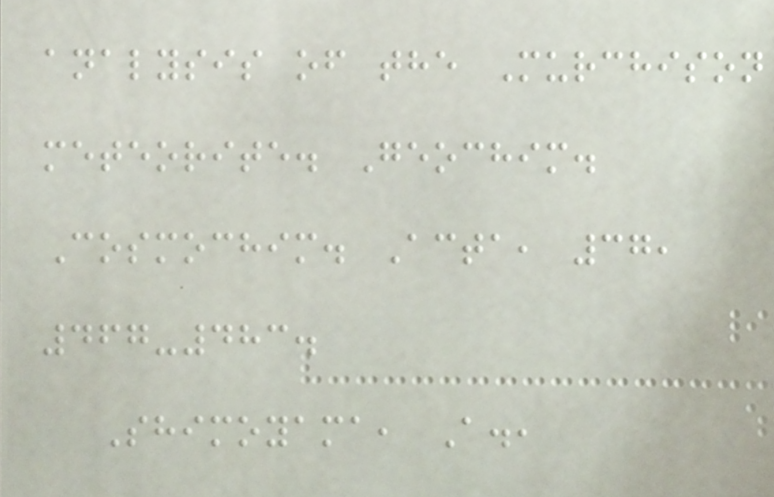analysis of the Murchison
meteorite. Geochim.
Cosmochim. Acta, 37,
467-483.
Shimoyama, A.,
